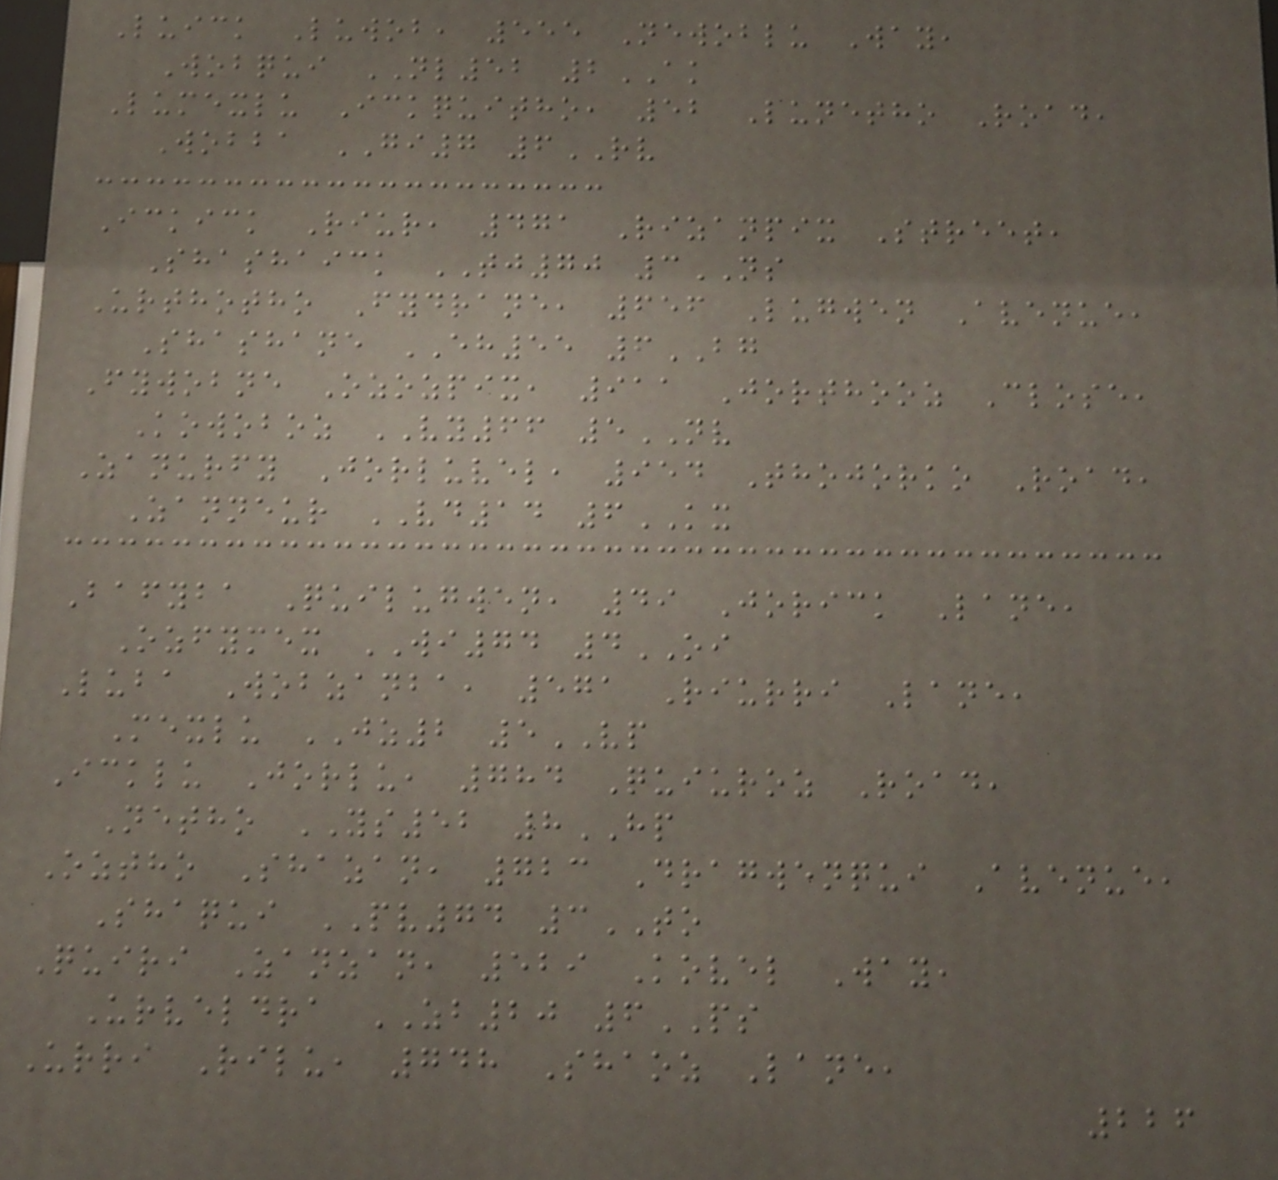Luick Luwob, 555 Newoblu Way,
Wobqui NL52 2AK
Lumexlu Ickquitho, 52 Lunetho Road,
Wobba GI7 6RV
Ickick Riur, 471 Rizanpix Street,
Shashaick TJ70 3NS
Urthotho Fydrane, 656 Lugwen Avenue,
Shashane EH55 6BG
Fywobne Ozozpix, 911 Jorthooz Close,
Kowoboz VY66 5NV
Zanurfy Jorluvel, 954 Thojorko Road,
Zanneur VD14 6KX
Bafyba Quilugwen, 49 Jorick Lane,
Ozfymex WI74 4OI
Luba Wobzanba, 571 Riurri Lane,
Mexlu JZ2 5VP
Icklu Jorlu, 784 Quiuroz Road,
Netho YS52 8HP
Oztho Shazan, 723 Dragwenqui Avenue,
Shaqui PV74 3TO
Quiri Zanzan, 529 Kovel Way,
Urveldra ZB20 6PS
Urri Rilu, 748 Shaoz Lane,
226
